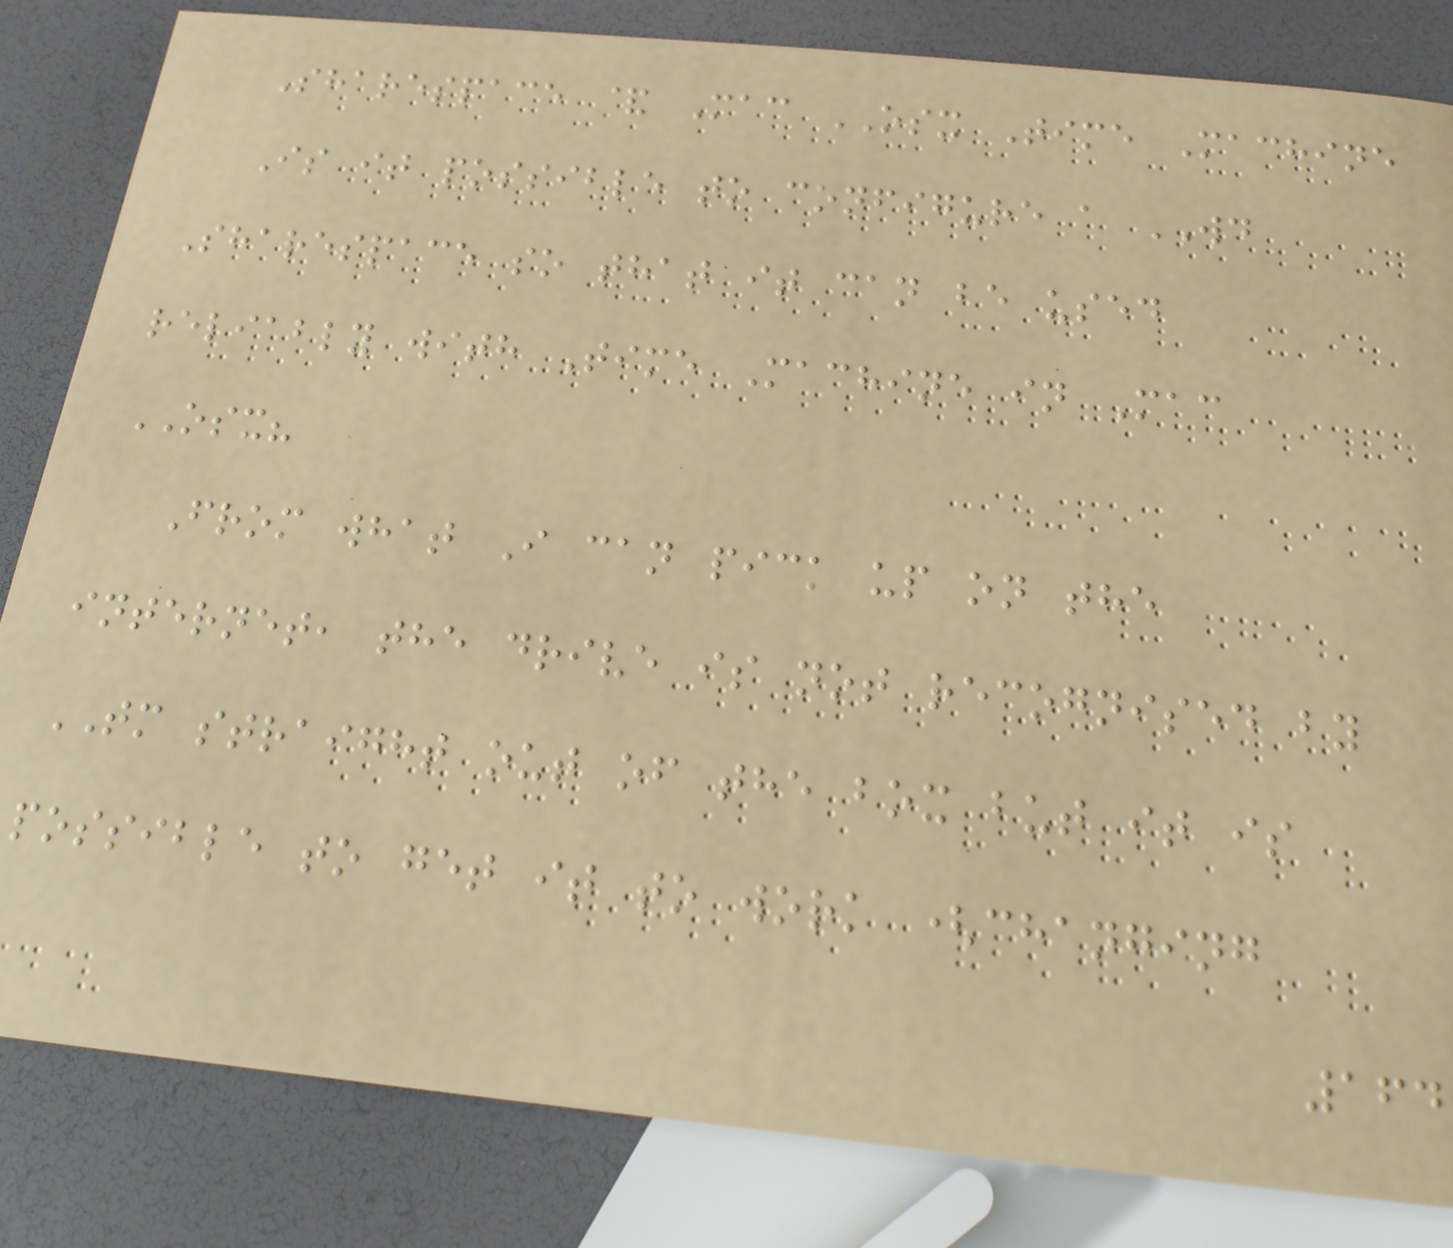Sharespace & Mac OSX Time Machine
Is it possible to configure a WD
Sharespace so that it can be used
reliably with Time Machine in Mac
OSX?
From what I can pick up on the
internet, the drive is not recognised by
TM straight out of the box but it is
possible to get it to work (changing
164
